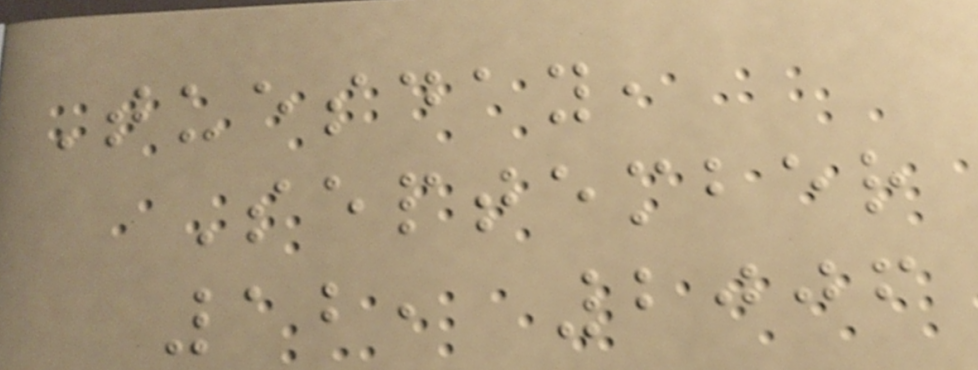Tuesday,
September
12, 2006
